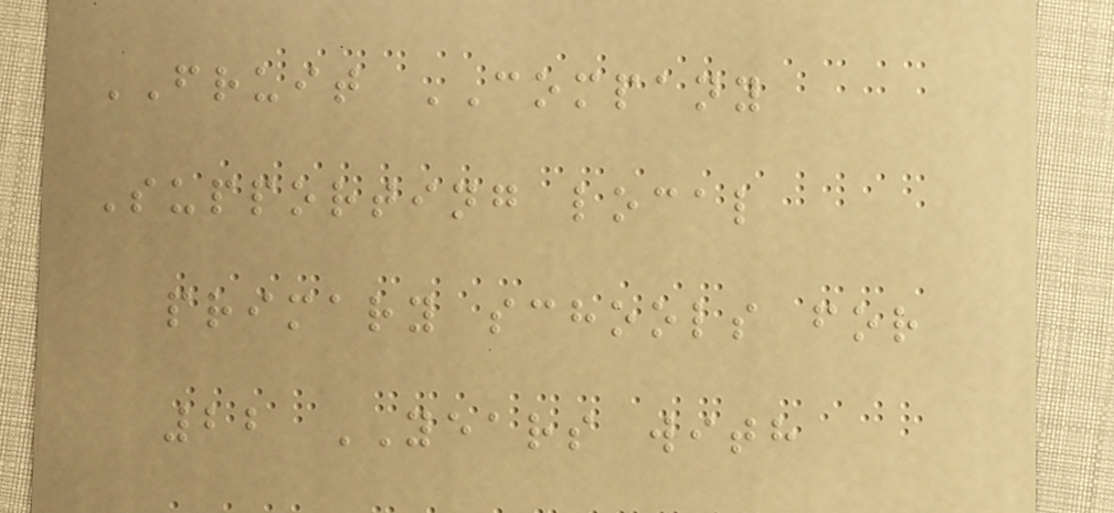FRUIT COMPANY
Supporting local
primary schools for
22 YEARS with
